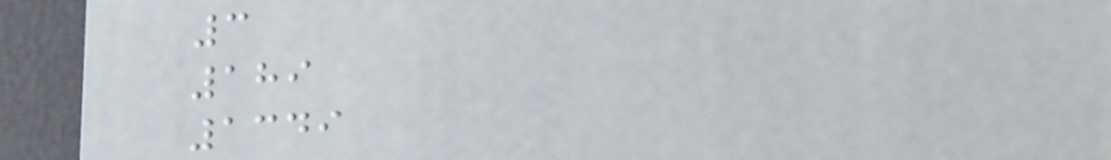3
189
1349
